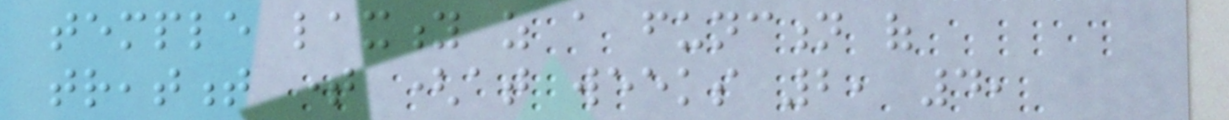temple laxity as a function of
treatment time (at weeks 2, 4,
